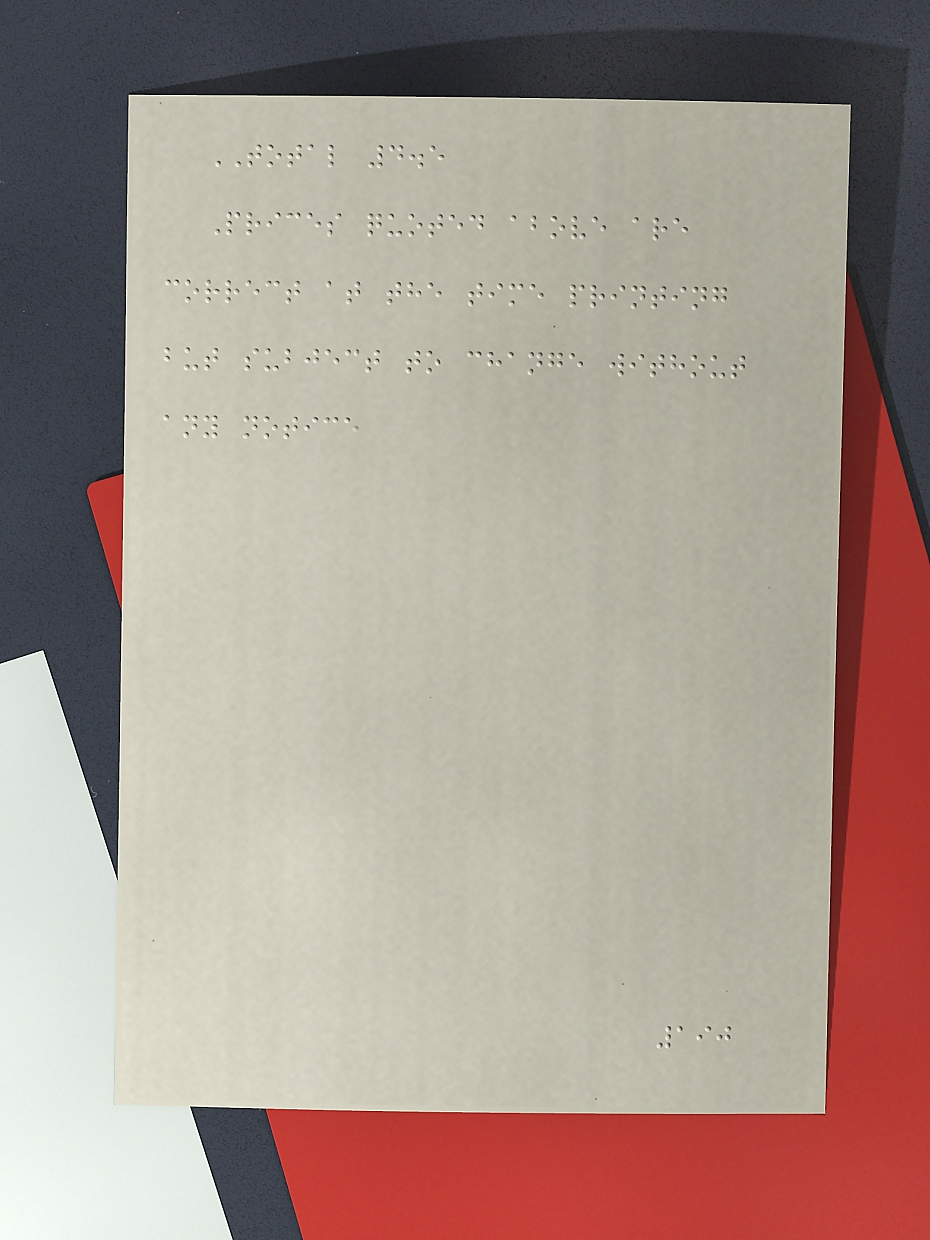TOTAL 4.5
Prices quoted above are
correct at the time printing
but subject to change without
any notice
190
